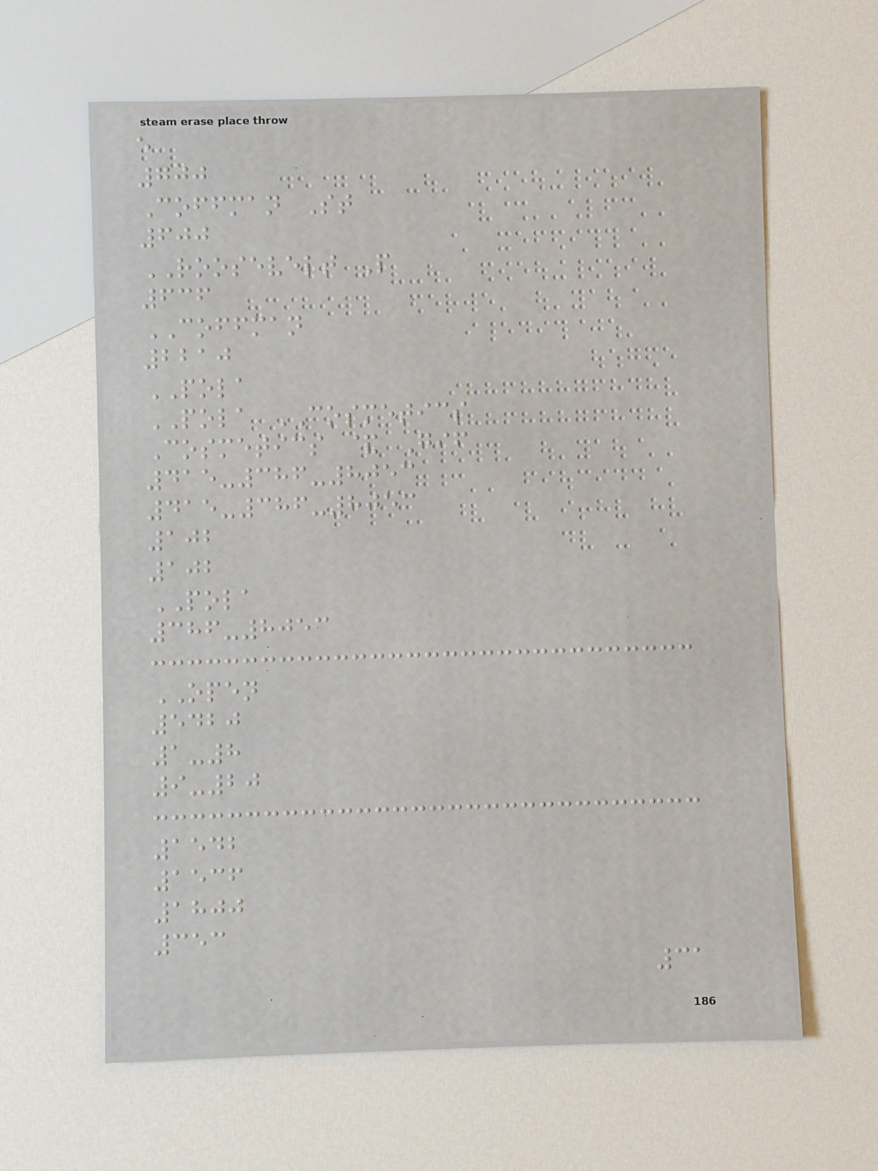e
700
Coffman St
600
ROOSEVELT P
636
COFFMAN
2210
POLA
POLA COSMETICS
Cosmetics & Gif
415-386-8053
415-386-8053
102
102
POLA
386-8053
OPEN
5420
1-8
9-20
1542
1536
1800
353
31
